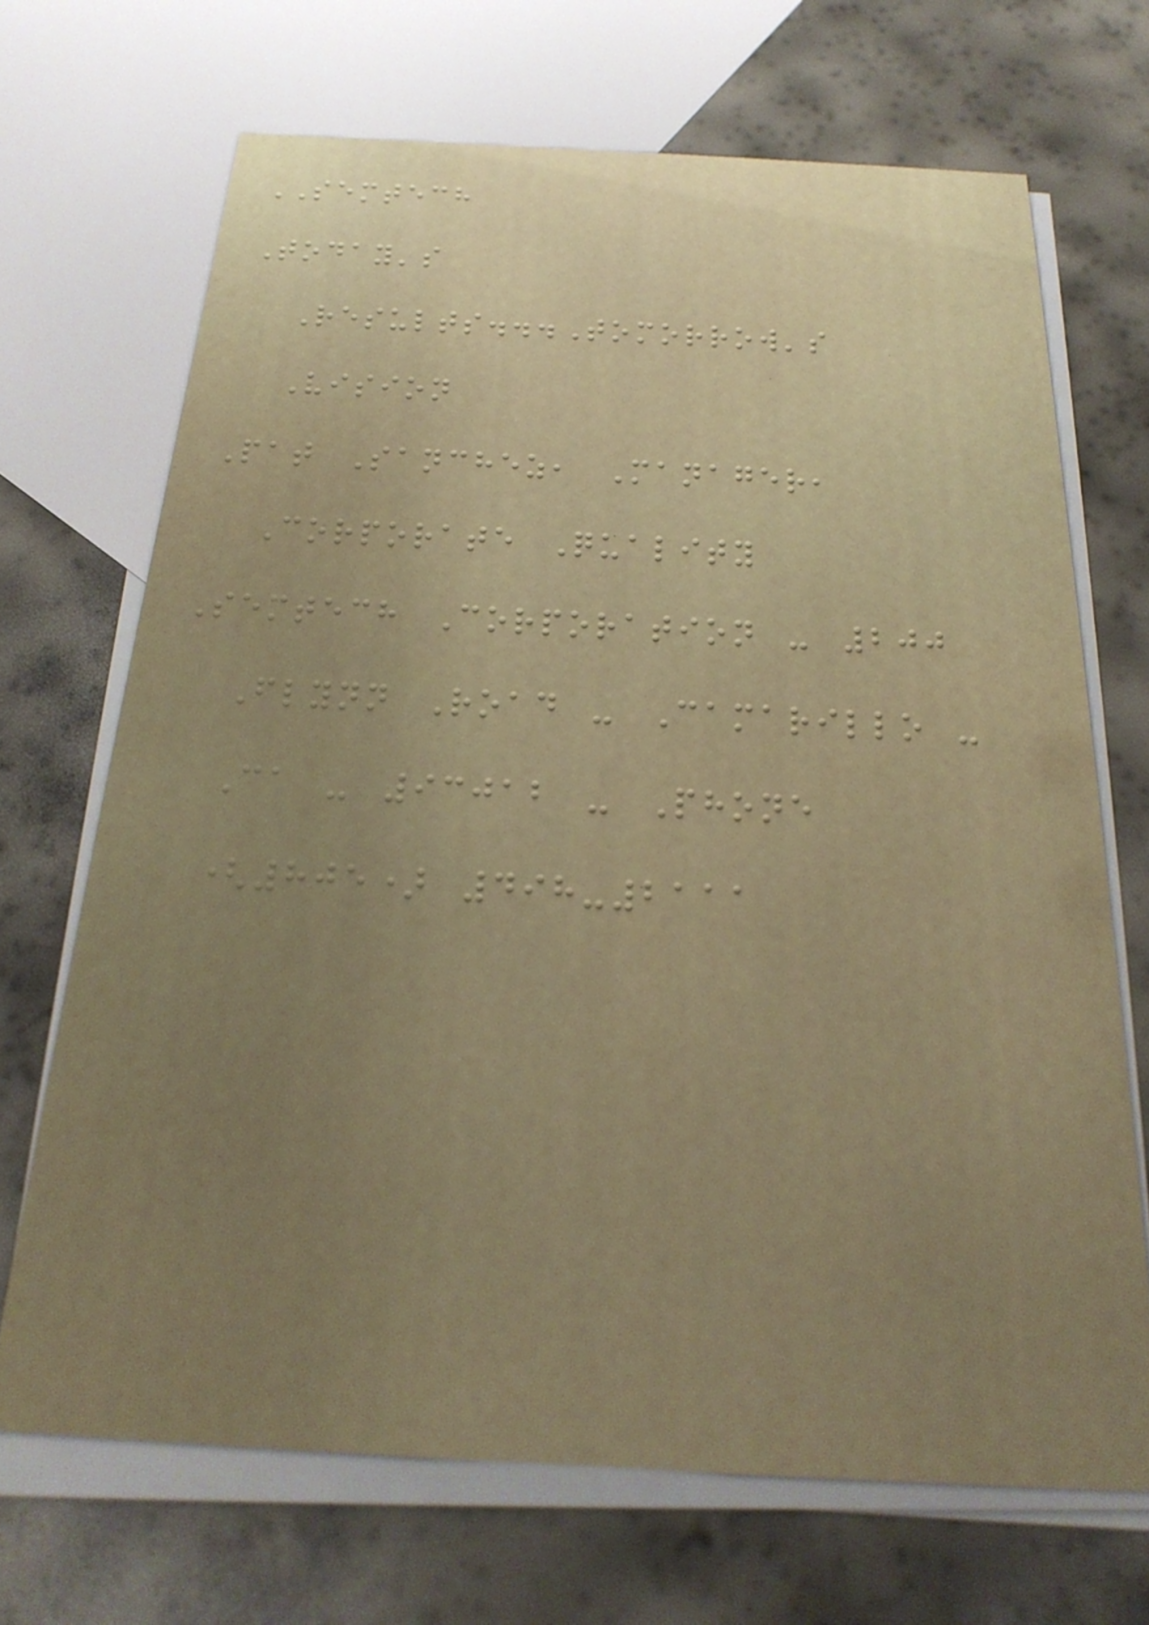SEMTECH
Today's
Results...Tomorrow's
Vision
Pat Sanchez, Manager,
Corporate Quality
Semtech Corporation - 200
Flynn Road - Camarillo -
Ca - 93012 - Phone
(805) 498-2111
